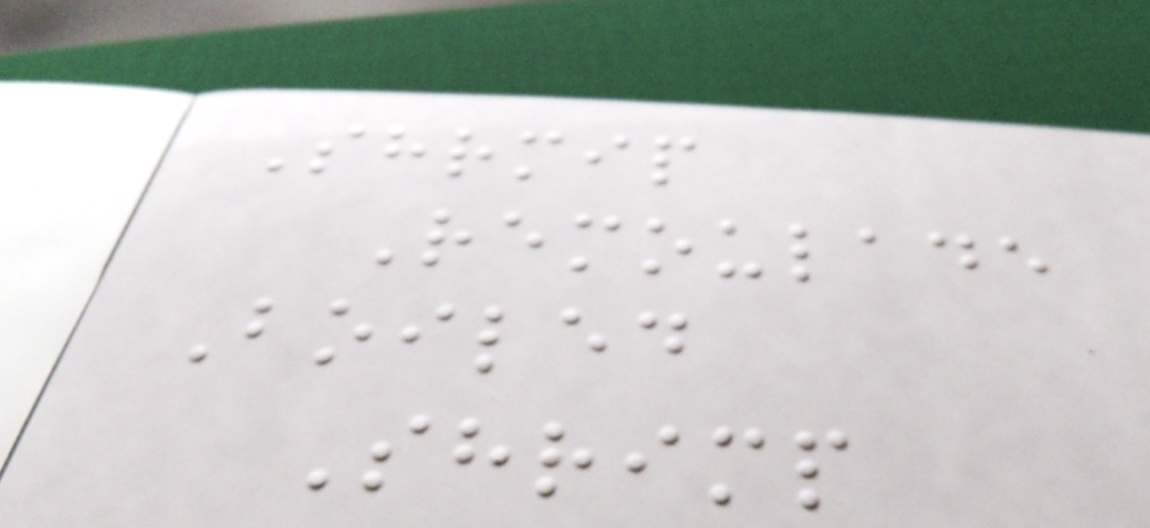Shrmip
Remoulade
Boiled
Shrimp
